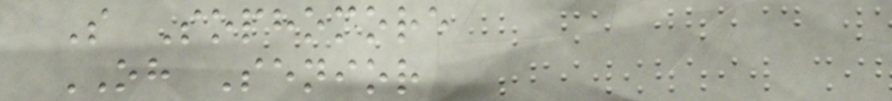S Sophomore
OH Senior
